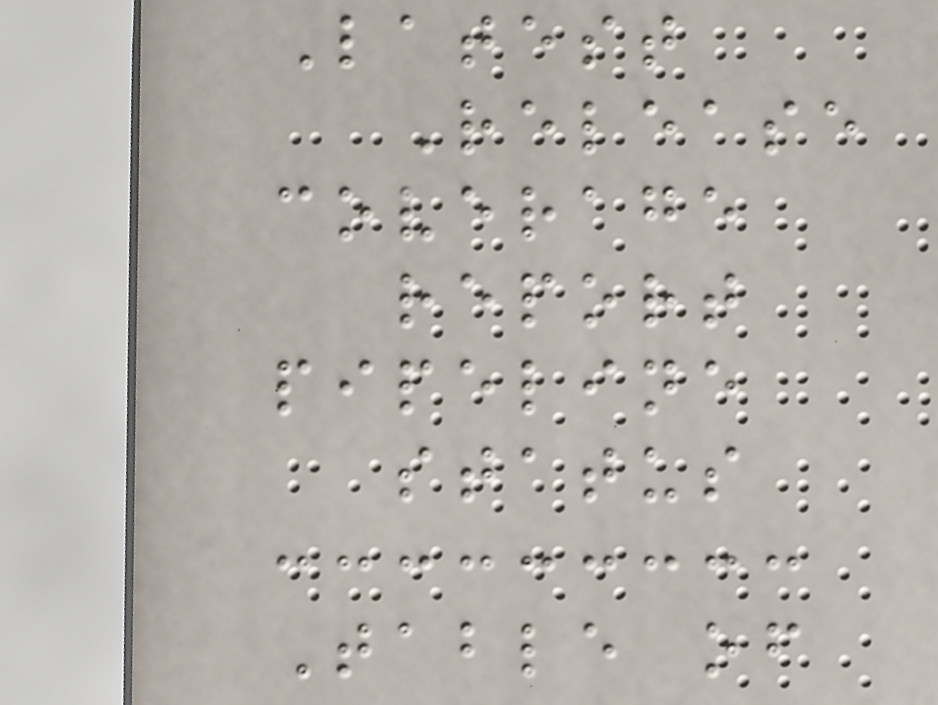Latest
Release
coverage
report
pipeline
status
Table of
